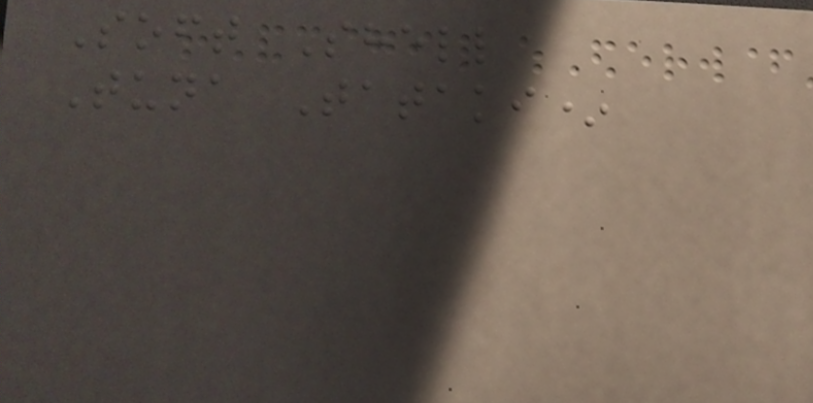Soft Shell
Tuna Tataki*
